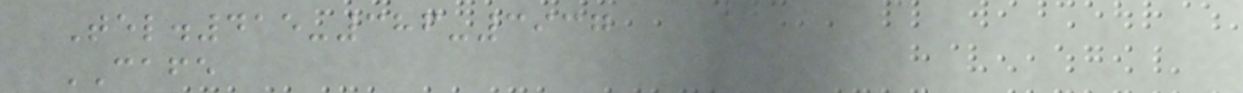Tel.415-386-3937
CAFE
